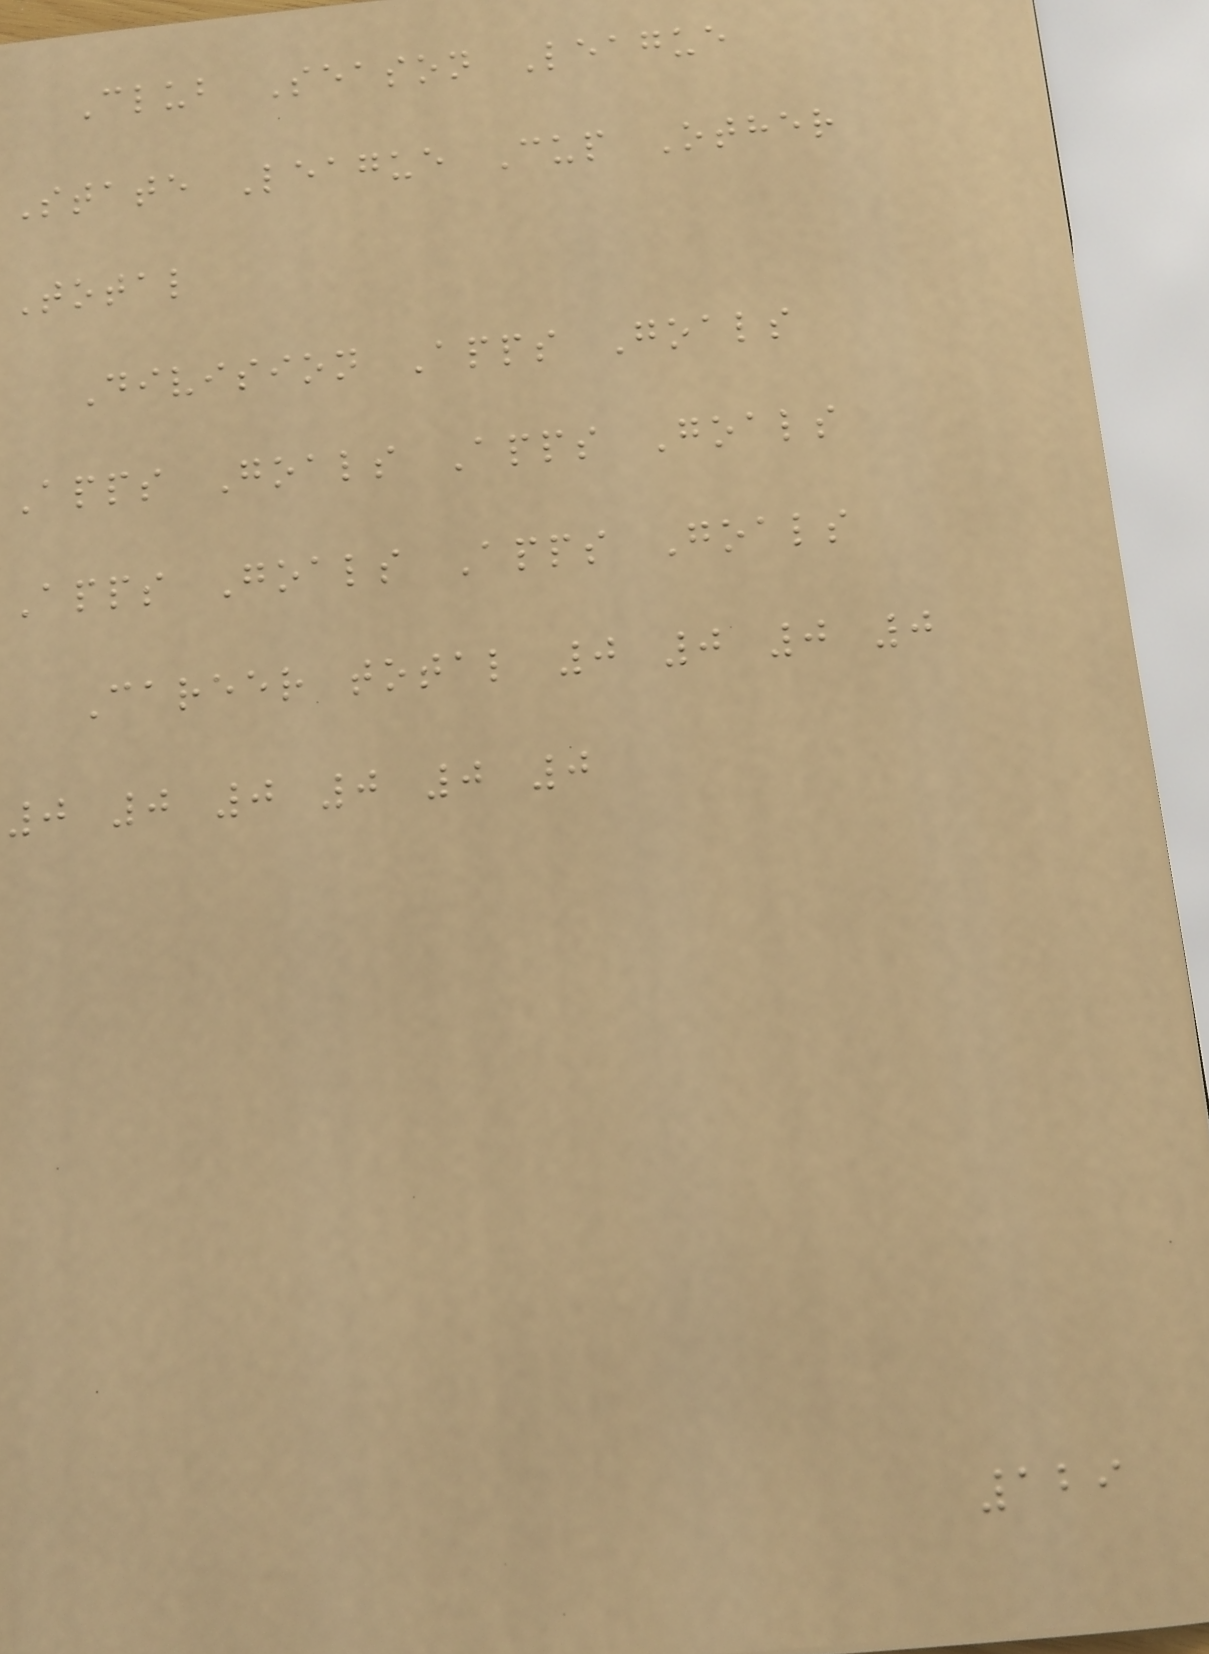Club Season League
State League Cup Other
Total
Division Apps Goals
Apps Goals Apps Goals
Apps Goals Apps Goals
Career total 0 0 0 0
0 0 0 0 0 0
129
